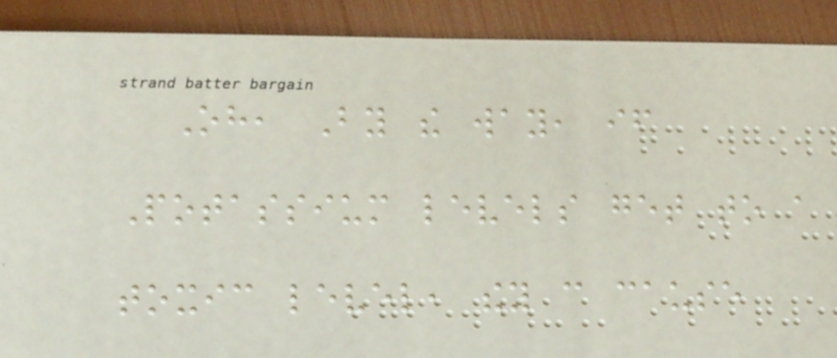Oh, By the way, if
Potassium levels get to a
toxic level, they can cause
